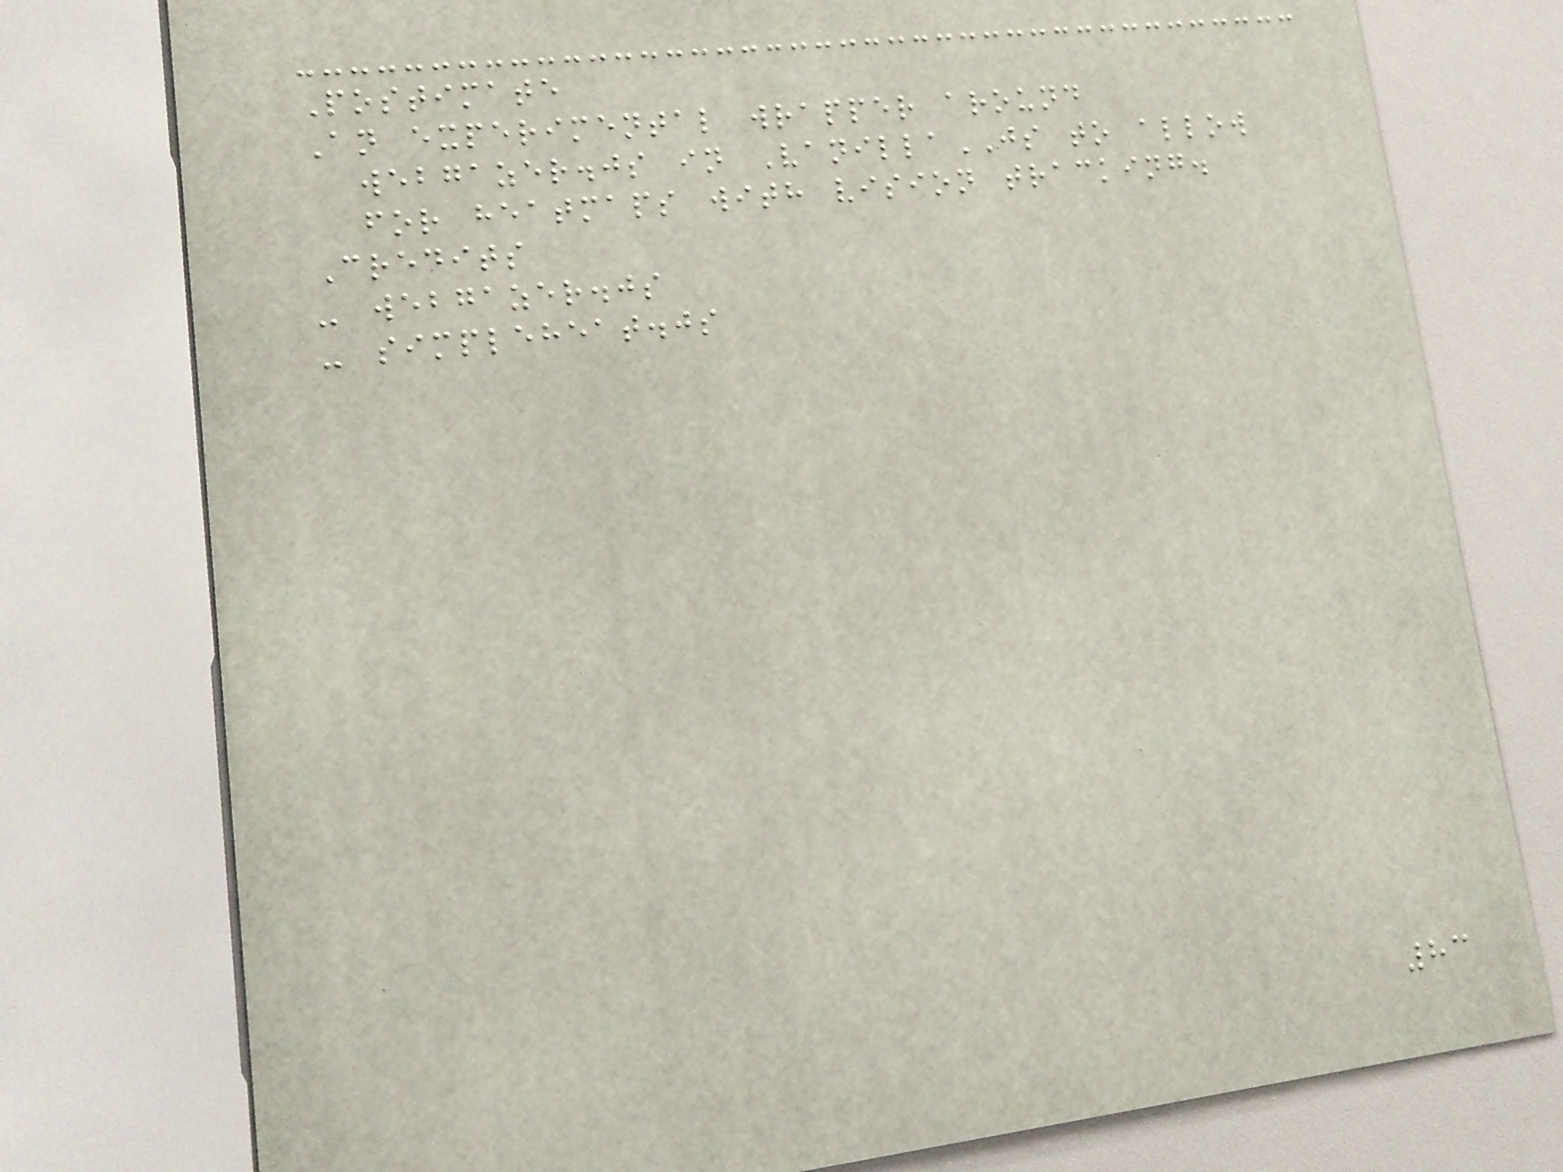Postimate
An experimental wrapper around
webgazer.js in VanillaJS to allow
for heatmaps with vision tracking.
Credits
- webgazer.js
- simpleheat.js
83
